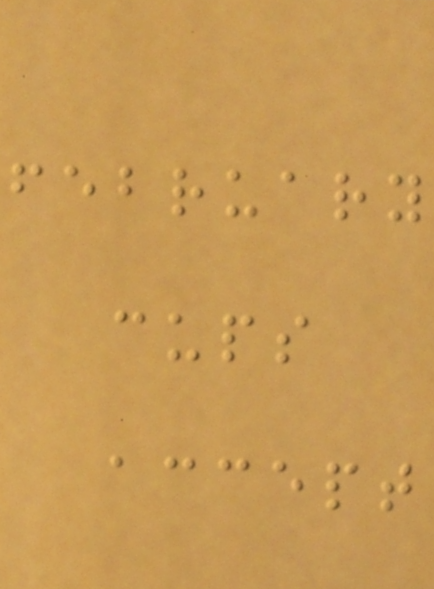february
cups
accept
